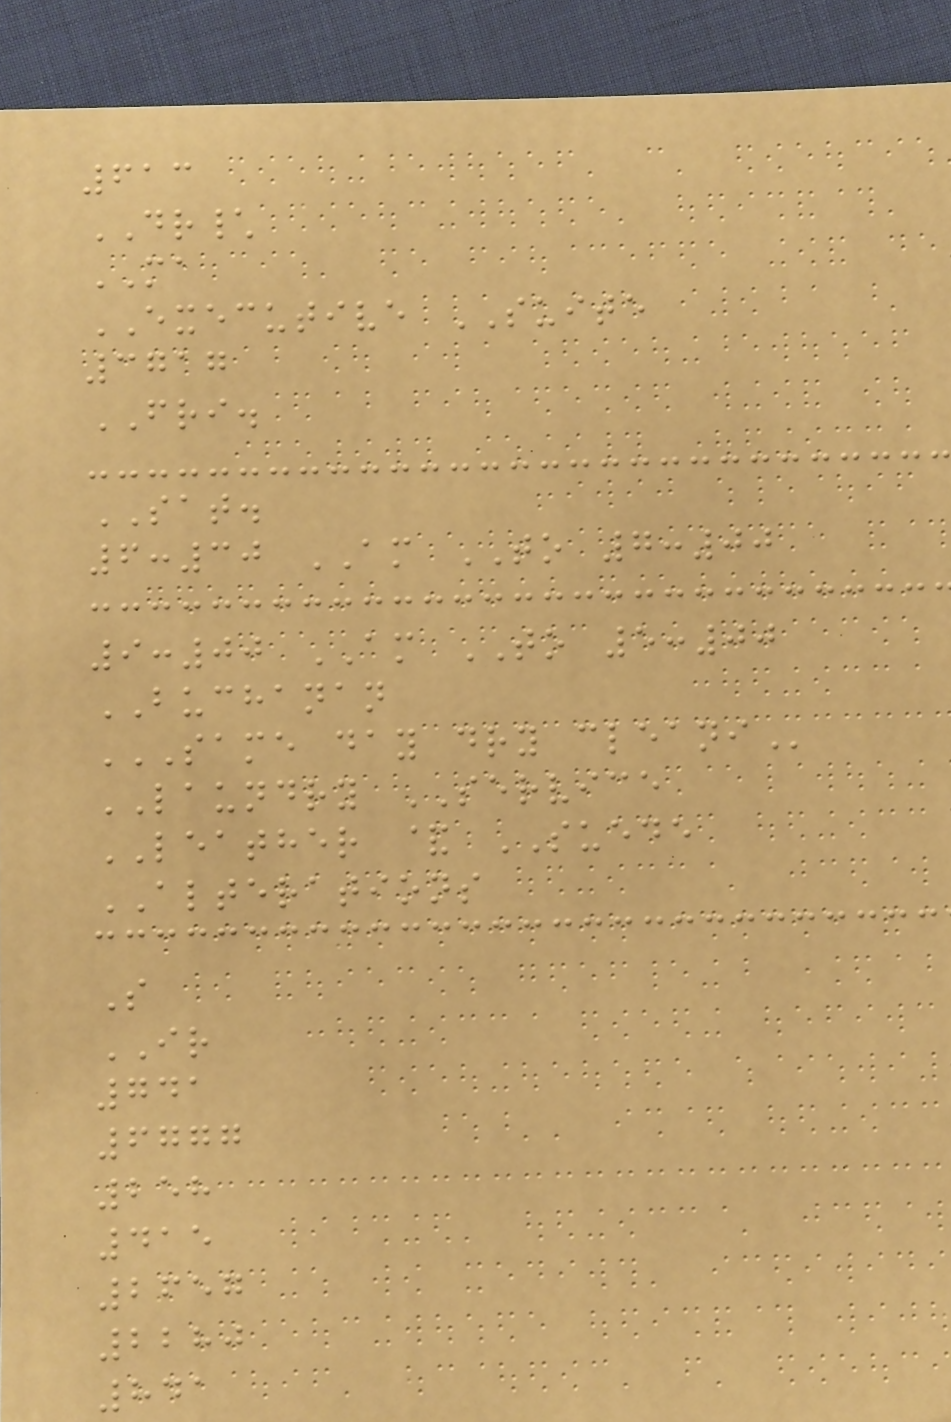613
DR\
MA
EXECUTIVE SUITE
3717
FRI.
SAT.
6:30 AM TO 7:00
9:00 AM TO 5:00
BUCHANAN
SAME DAY DRY CLEANI
LAUNDRY SERVICE
LEATHER & SUEDE
ALTERATIONS
S
IR
741
6777
258
415
2657
2280
841
